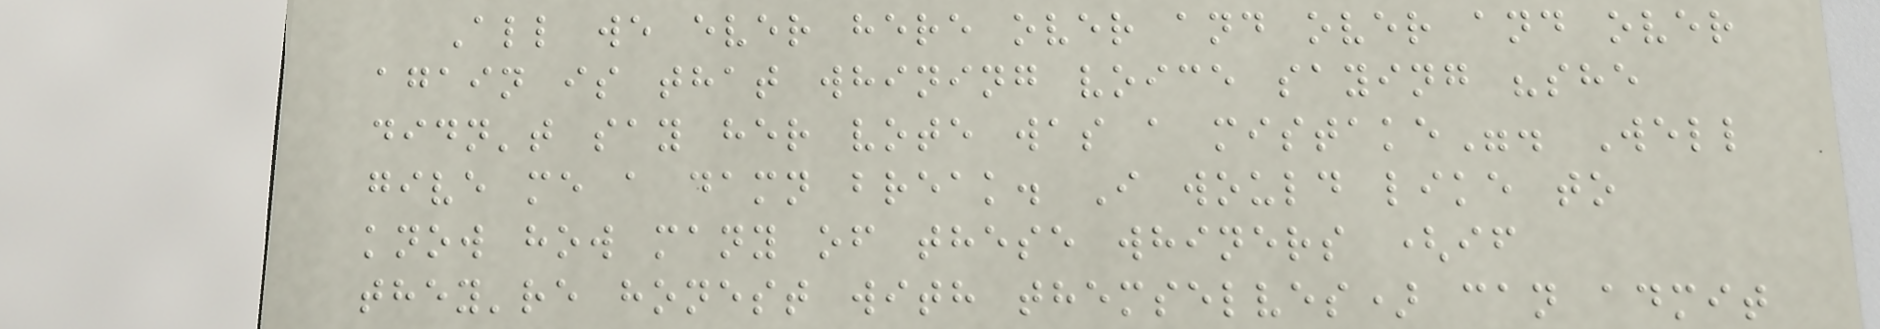All we ever here over and over and over
again is that whining voice saying "she
didn't say her vote was a mistake". Well
give me a damn break. I would like to
know how many of these whiners (if
they're honest with themselves) can admit
